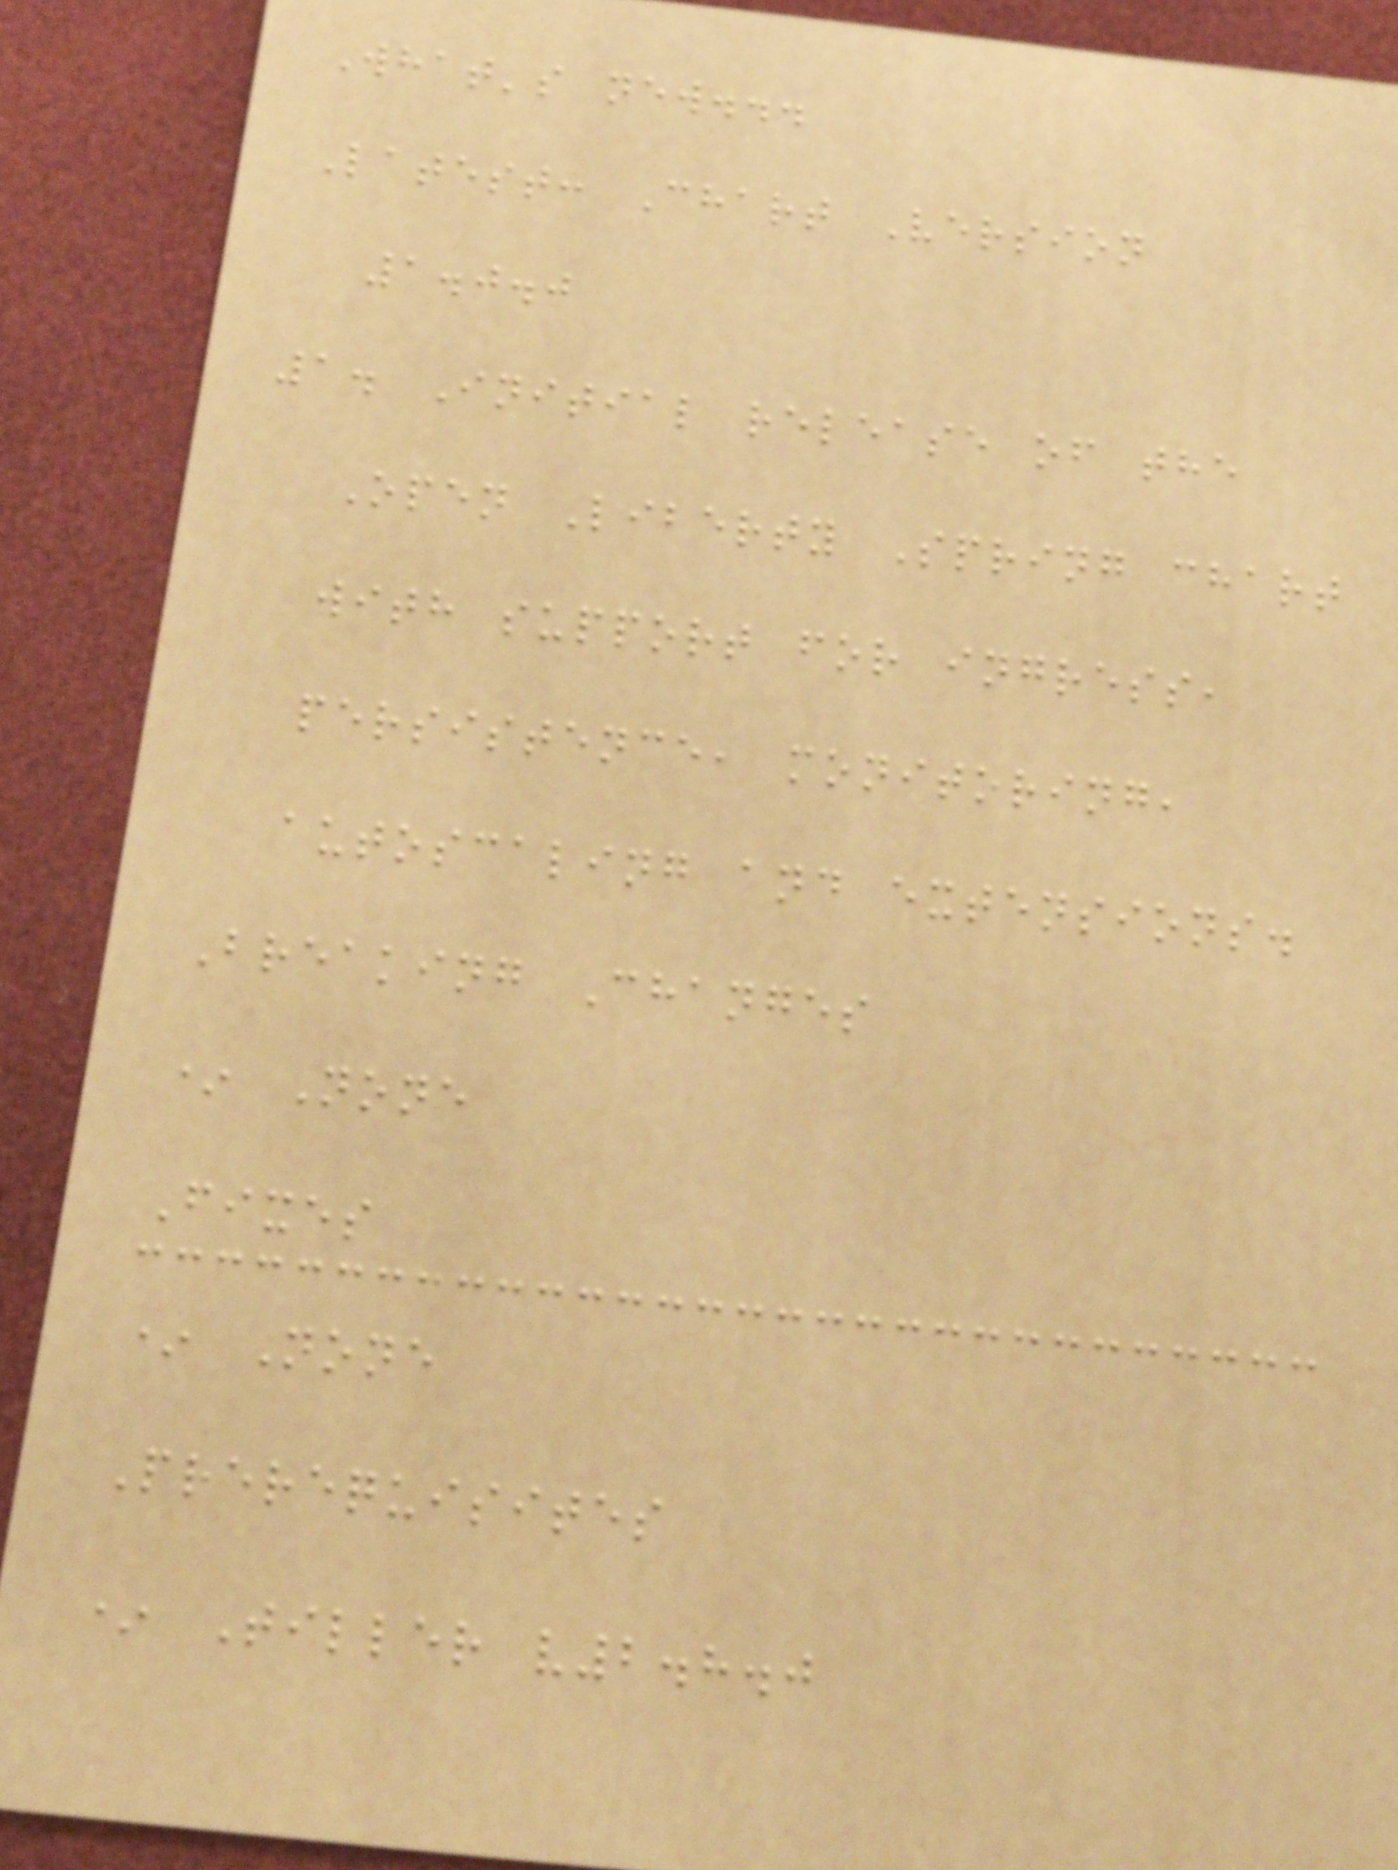What's new...
Latest: Chart Version
1.0.0
1. Initial release of the
Open Liberty Spring chart
with support for ingress,
persistence, monitoring,
autoscaling and extensions.
Breaking Changes
* None
Fixes
* None
Prerequisites
* Tiller v2.8.0
